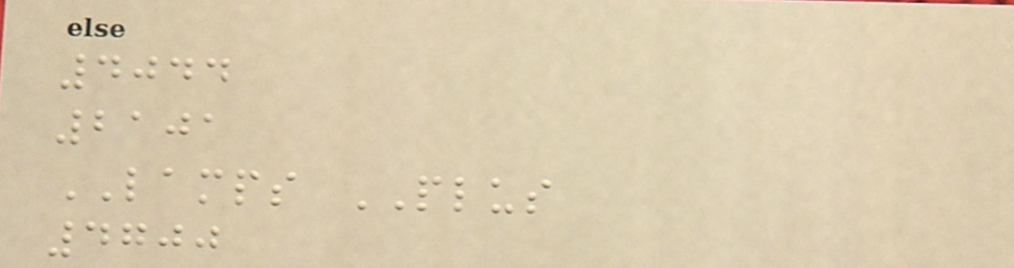4044
2101
LAMPS PLUS
4700
